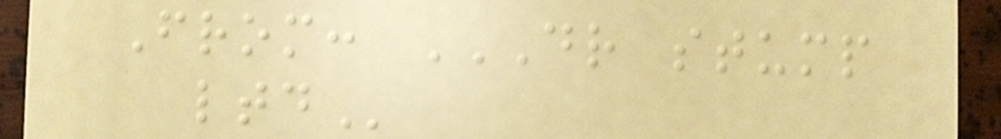From: DR STUMP
LTD
